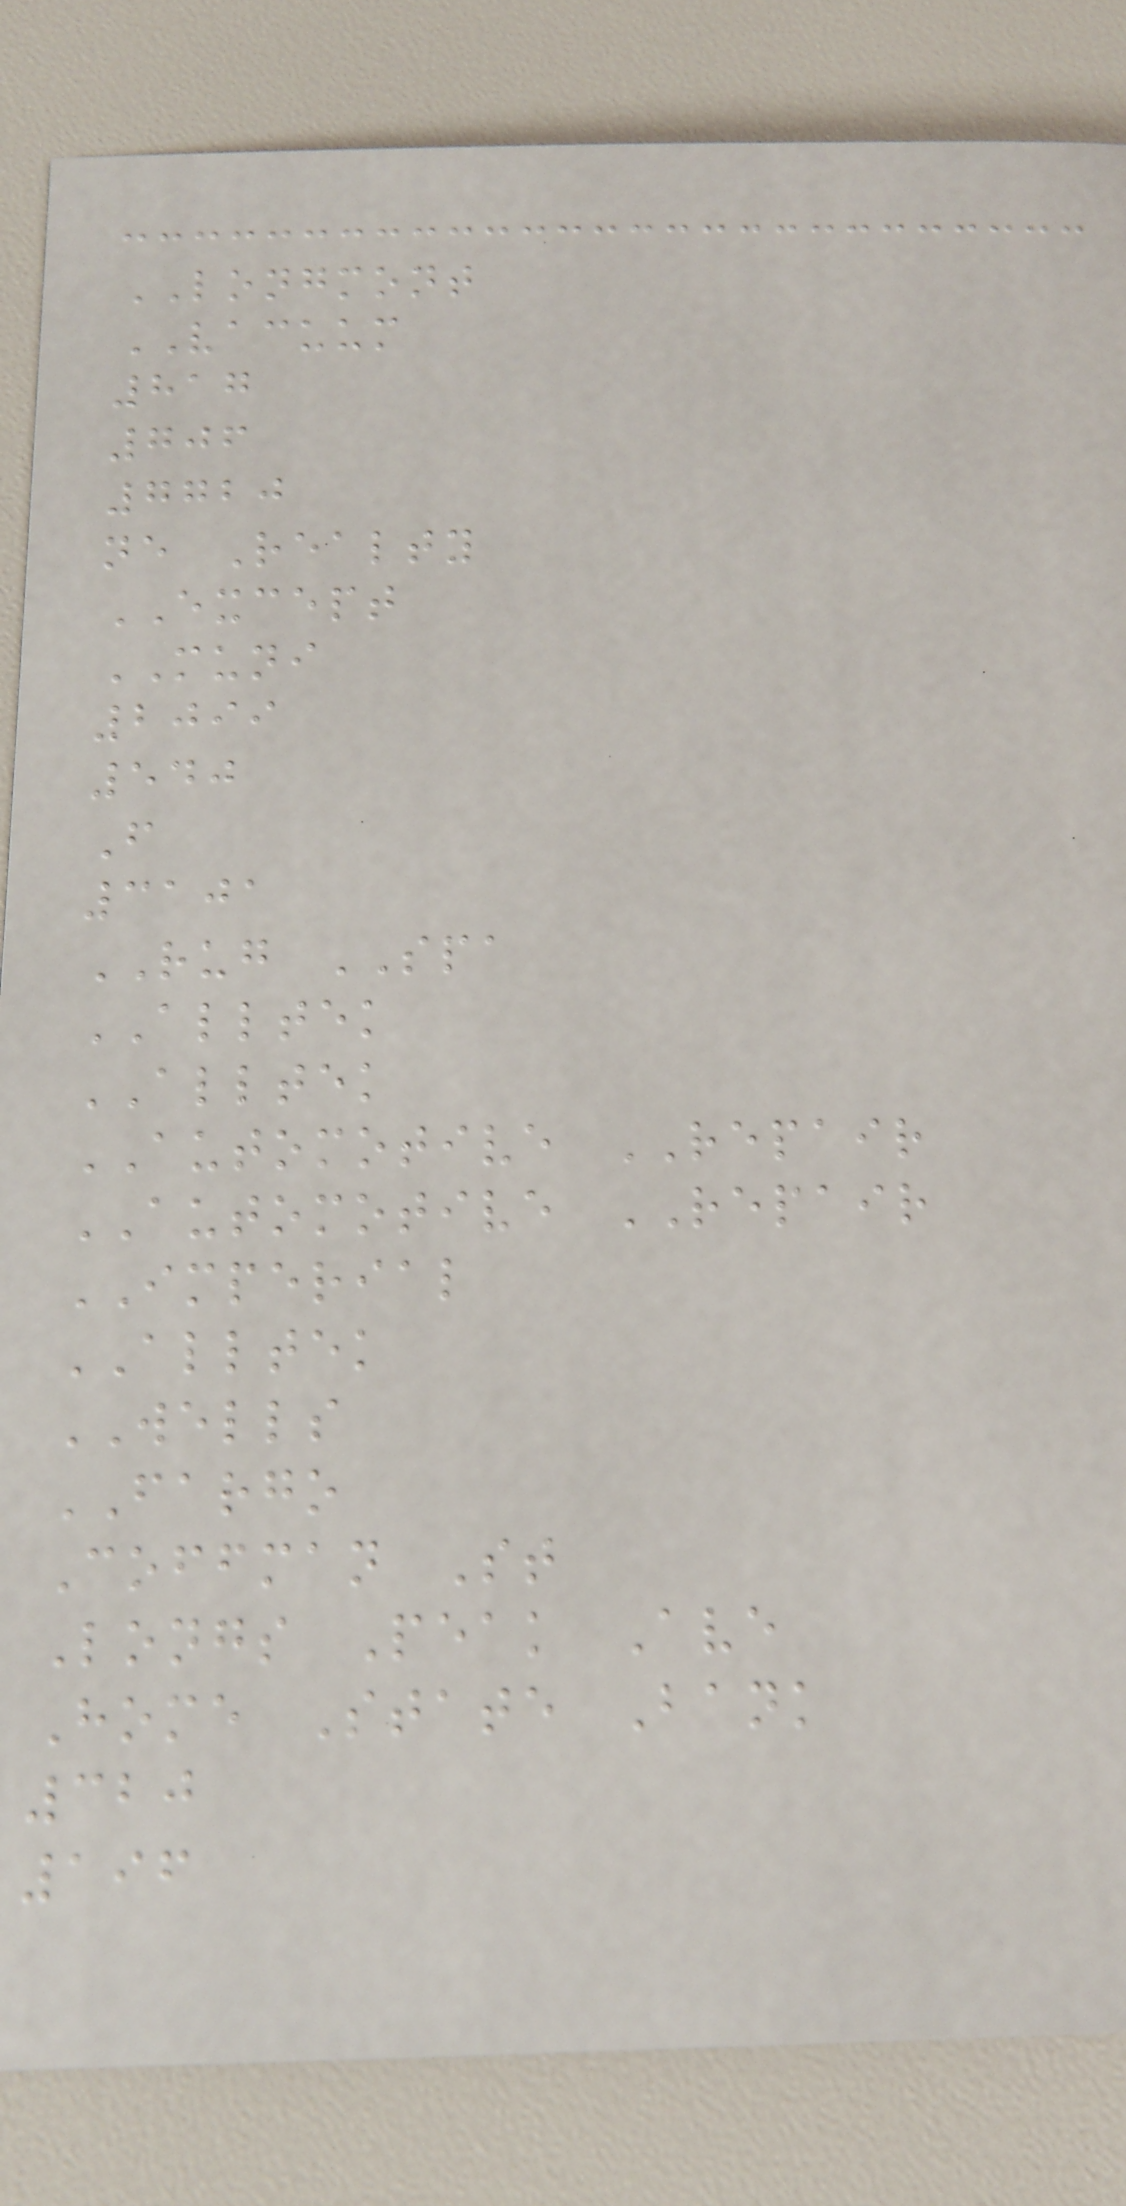LONGMONT
VACUUM
817
706
7720
ne Realty
EXCEPT
MUNI
2099
540
F
3101
RUG SPA
ALLTEK
ALLTEK
AUTOMOTIVE REPAIR
AUTOMOTIVE REPAIR
IMPERIAL
ALLTEK
WELLS
FARGO
Coffman St
Longs Peak Ave
Home State Bank
320
196
